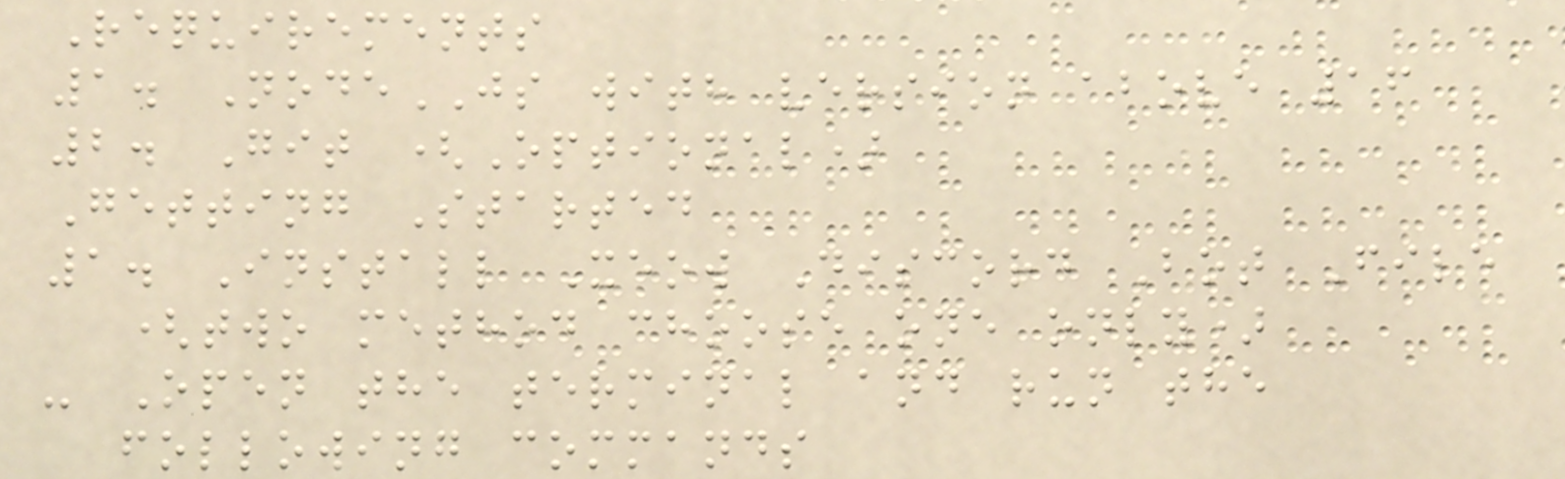Requirements
1. NodeJS with version above 16
2. Git (Optional)
Getting Started
1. Install Xeow Discord Bot File
(two method choose one only)
- Open the terminal and run the
following commands
